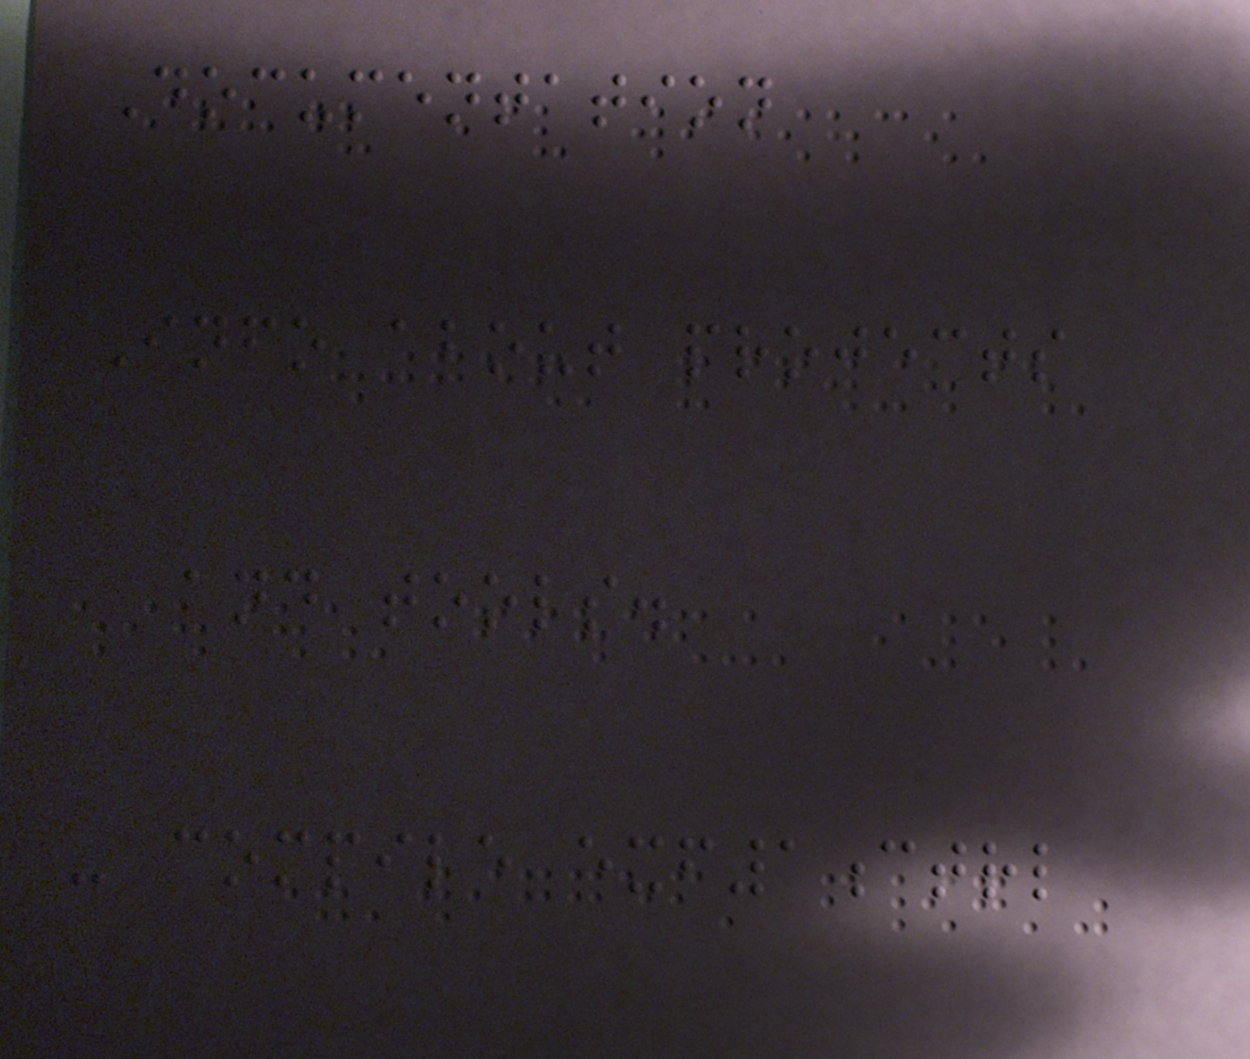Documentation
Info about projects
and tools.
- compile exf1ctrl
